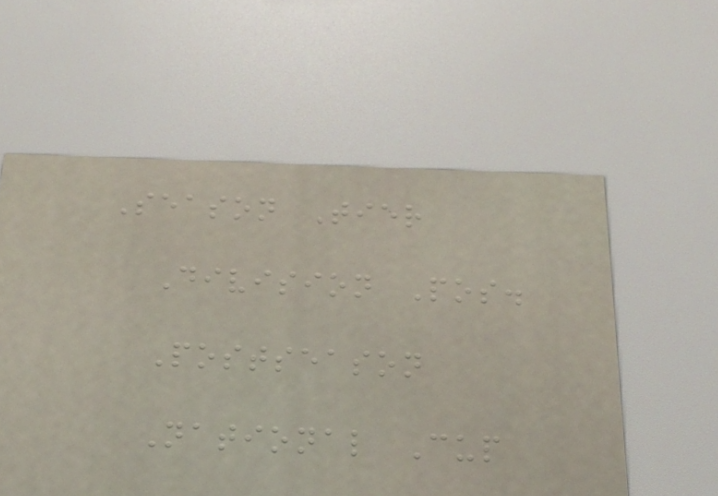Season Tier
Division Pos.
Postseason
National Cup
